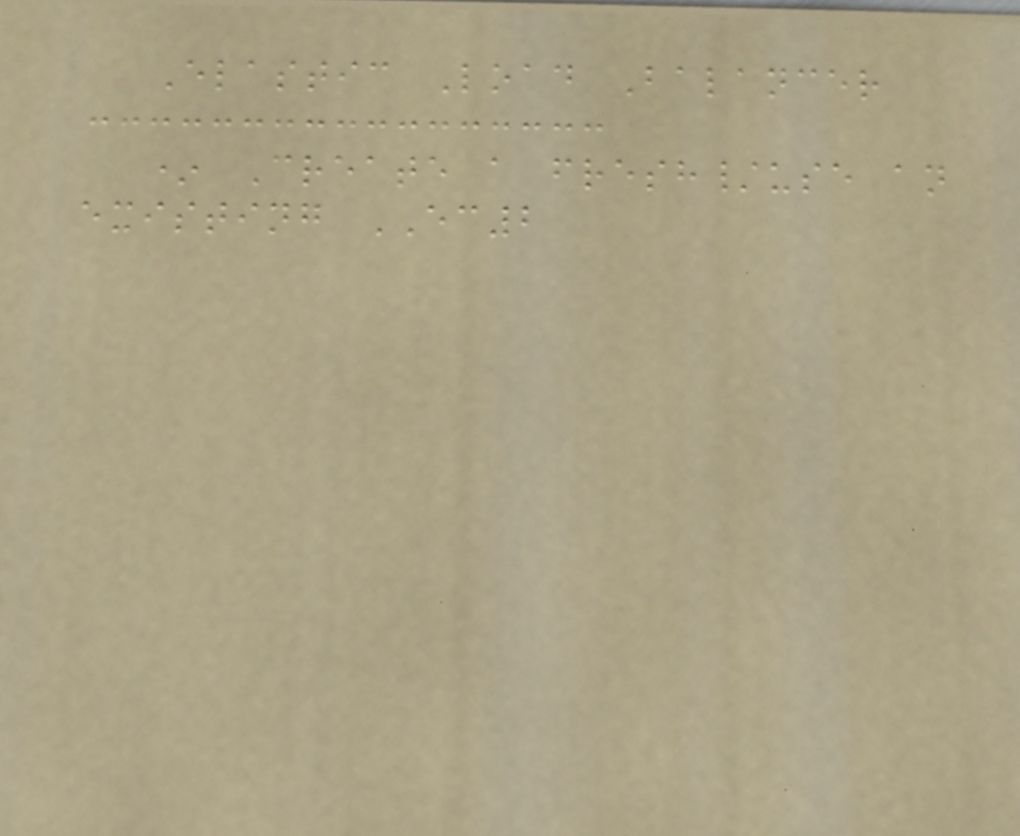Elastic Load Balancer
* Create a fresh/use an
existing EC2
